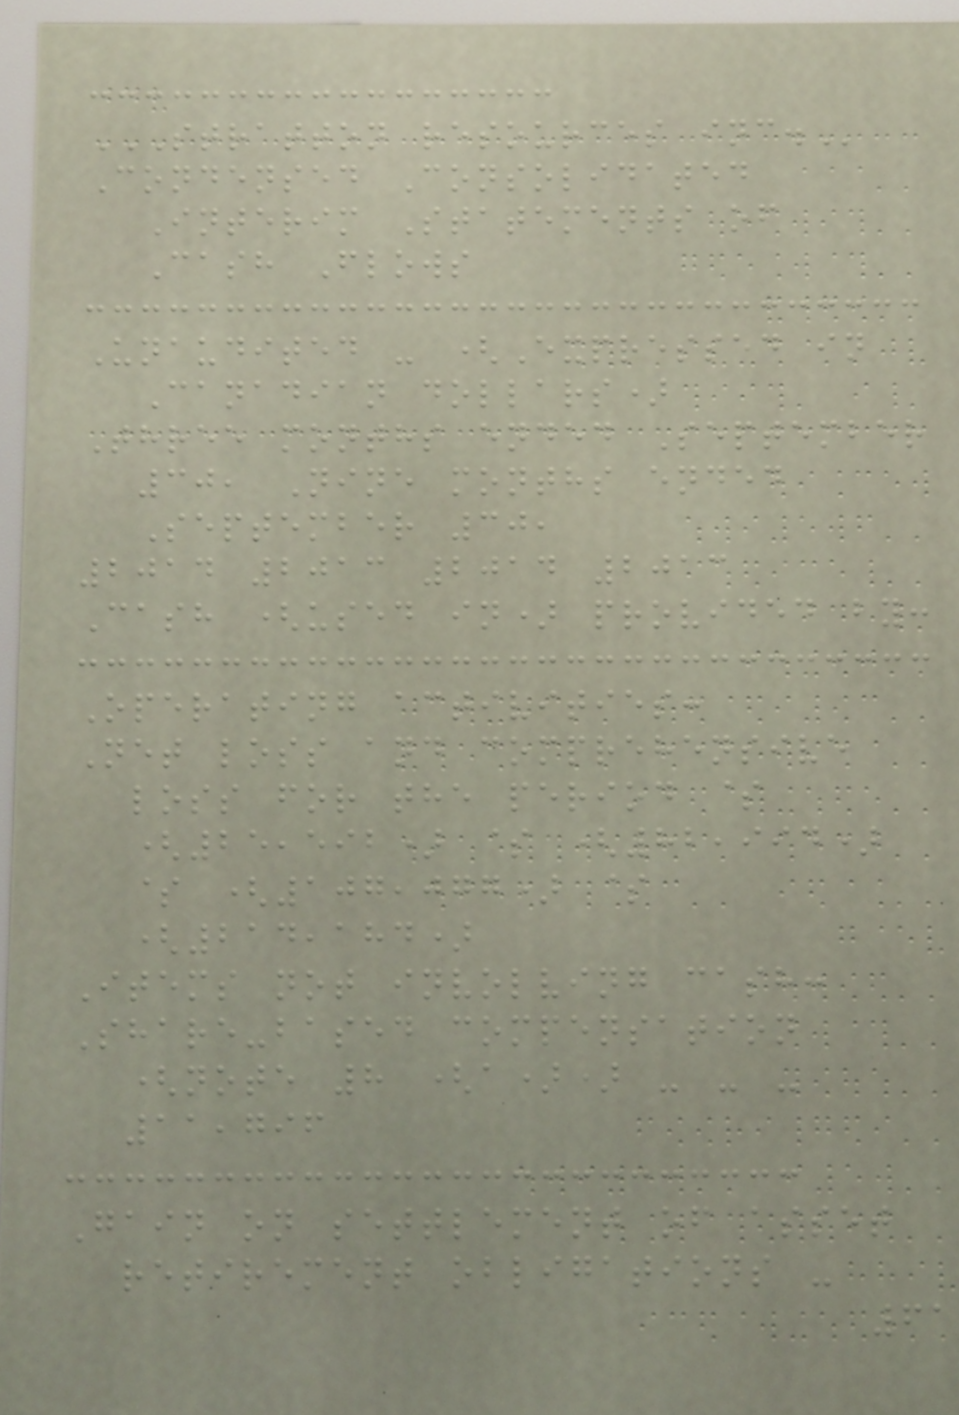STRATTON RESOURCES INC.
Condensed Consolidated
Interim Statements of
Cash Flows
Unaudited - (Expressed in
Canadian dollars)
Three months ended September
30, Nine months ended
September 30,
2014 2013 2014 2013
Cash (used in) provided by:
Operating activities:
Net loss and comprehensive
loss for the period $
(25,592) $ (82,994)
$ (107,077) $
(214,184)
Items not involving cash:
Share-based compensation
(note 8 (a)) - - -
11,796
Gain on settlement of asset
retirement obligations -
61
